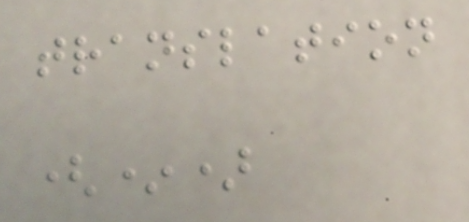translation
(*)
